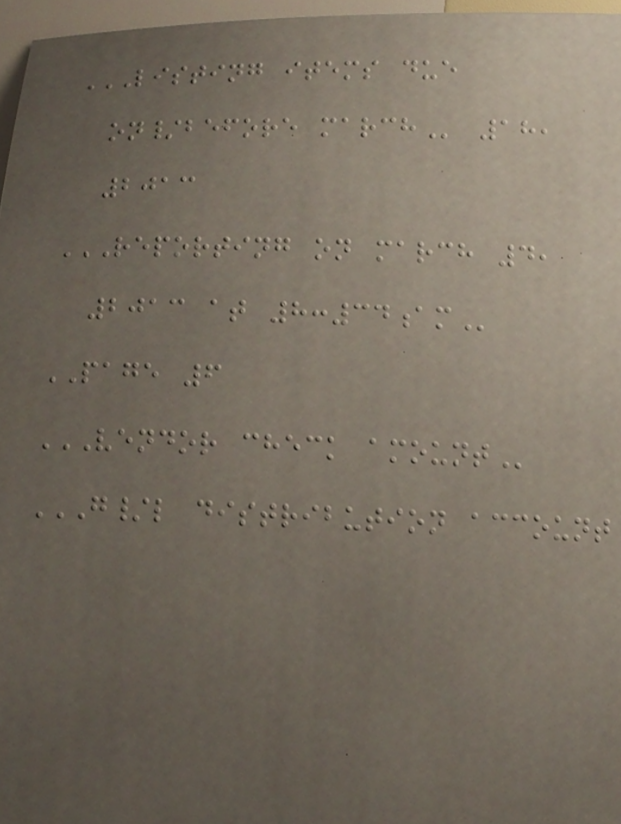LISTING ITEMS DUE
ON/BEFORE MARCH 18,
2013
REPORTING ON MARCH 4,
2013 AT 8:34AM
PAGE 6
VENDOR CHECK AMOUNT
G/L DISTRIBUTION ACCOUNT
